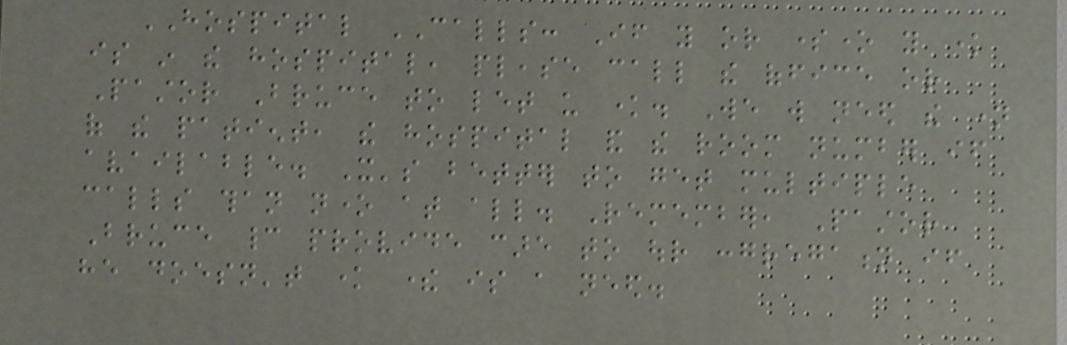HOSPITAL CALLS: If you or someone you know
is in the hospital, please call the office or
Pastor Bruce to let us know. We will need the name
of the patient, the hospital and the room number if
available. It's better to get multiple
calls than none at all. Remember, Pastor
Bruce cannot provide care to our congregation if
he doesn't know there is a need.
